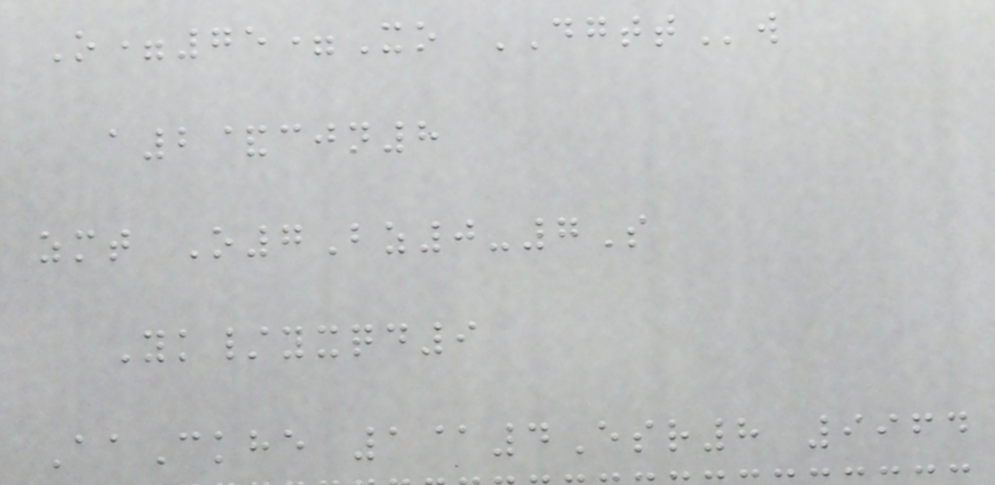O=75=Xo DGTTw
a2&cjn8
zmt O7Bz0-7S
Yk/yxqd9
AaCkhe 1@4Esr8 9964
